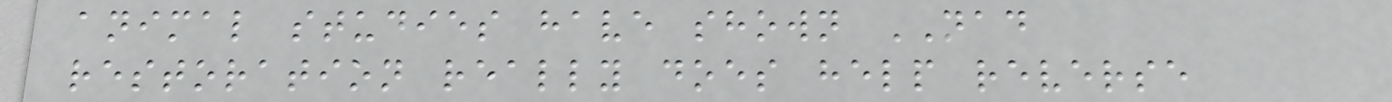animal studies have shown NAD
restoration really does help reverse
